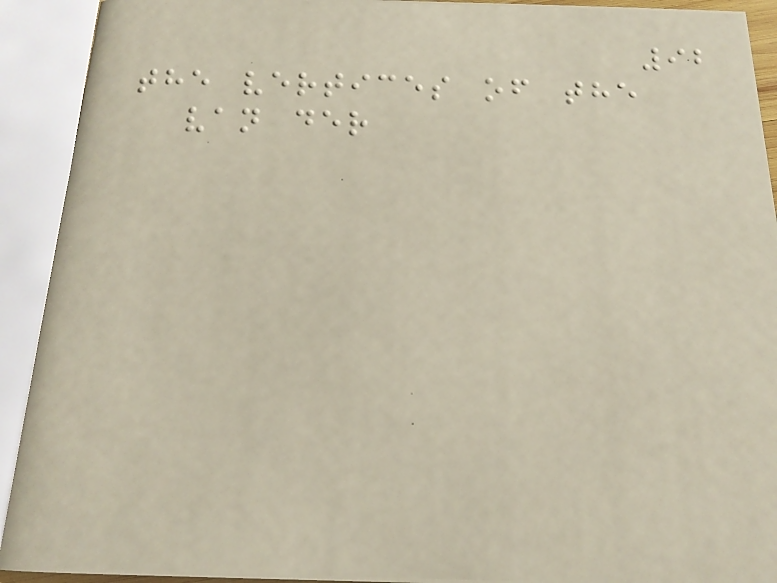92
the vertices of the
van der
